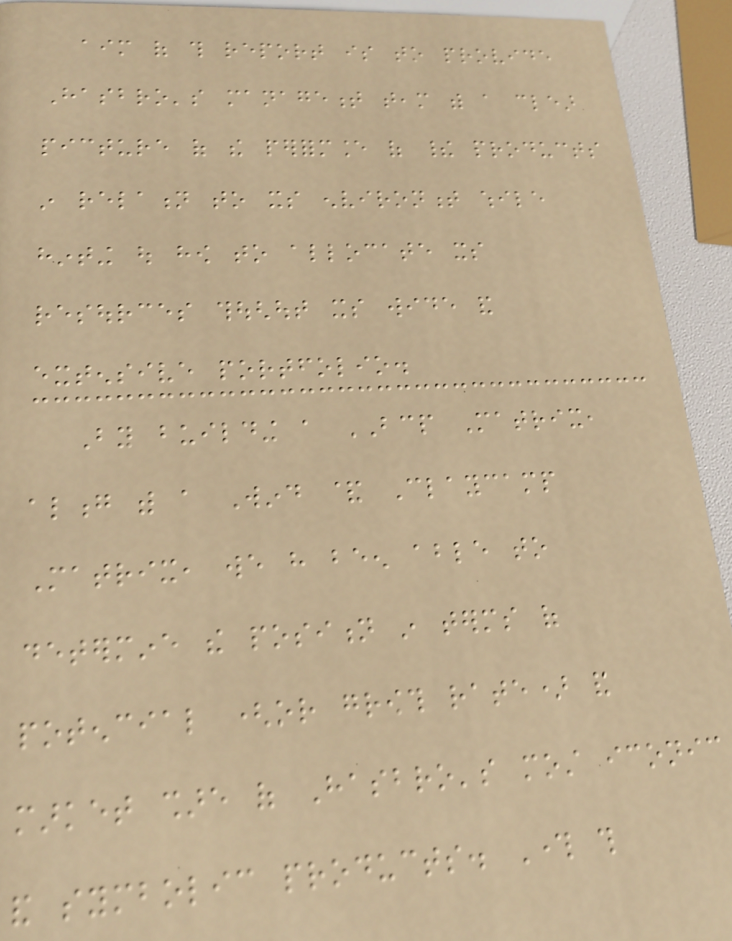aim of this report is to provide
Hasbro's management team with a clear
picture of the performance of their products
in relation to its environment while
hinting out how to allocate its
resources thoughout its wide and
extensive portfolio.
By building a BCP Matrix,
along with a Wind & Claycamp
Matrix, we have been able to
determine the position in terms of
potencial (or growth rate) and
market share of Hasbro's most iconic
and symbolic products. Through this
